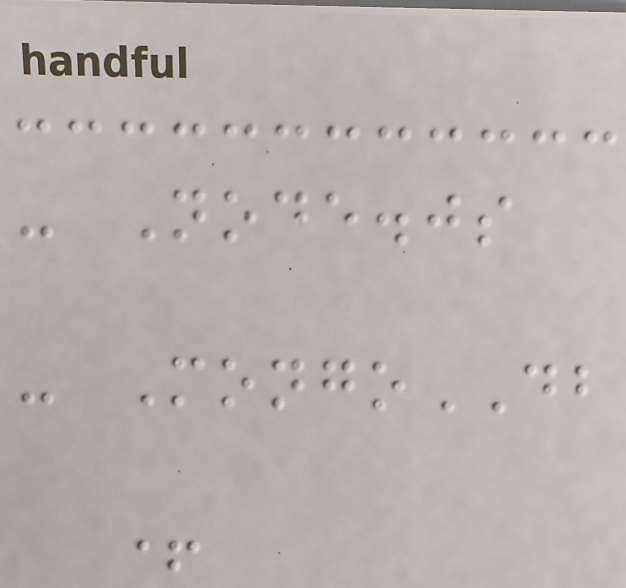- Node.js
- MongoDB
+
